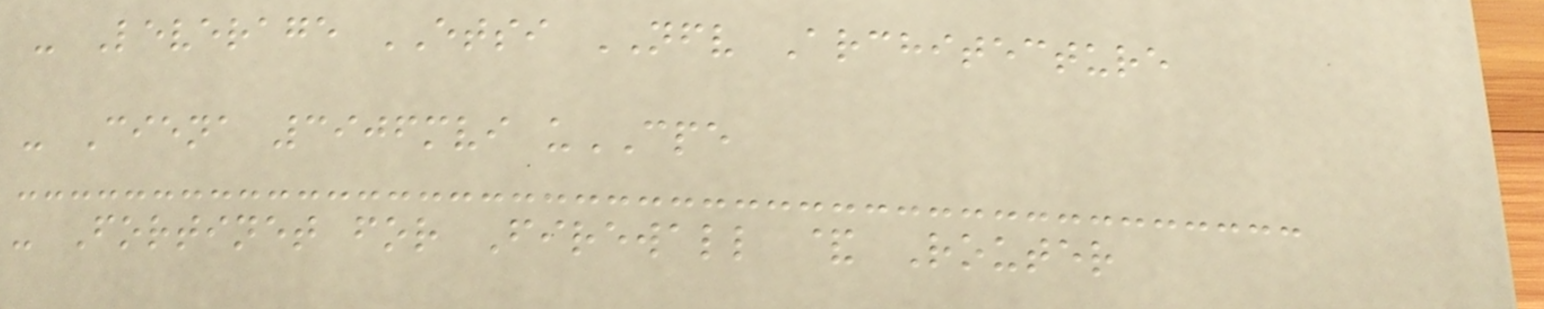- Leverage ETSI NFV Architecture
- Ciena 3906mvi uCPE
- Fortinet for Firewall & Router
